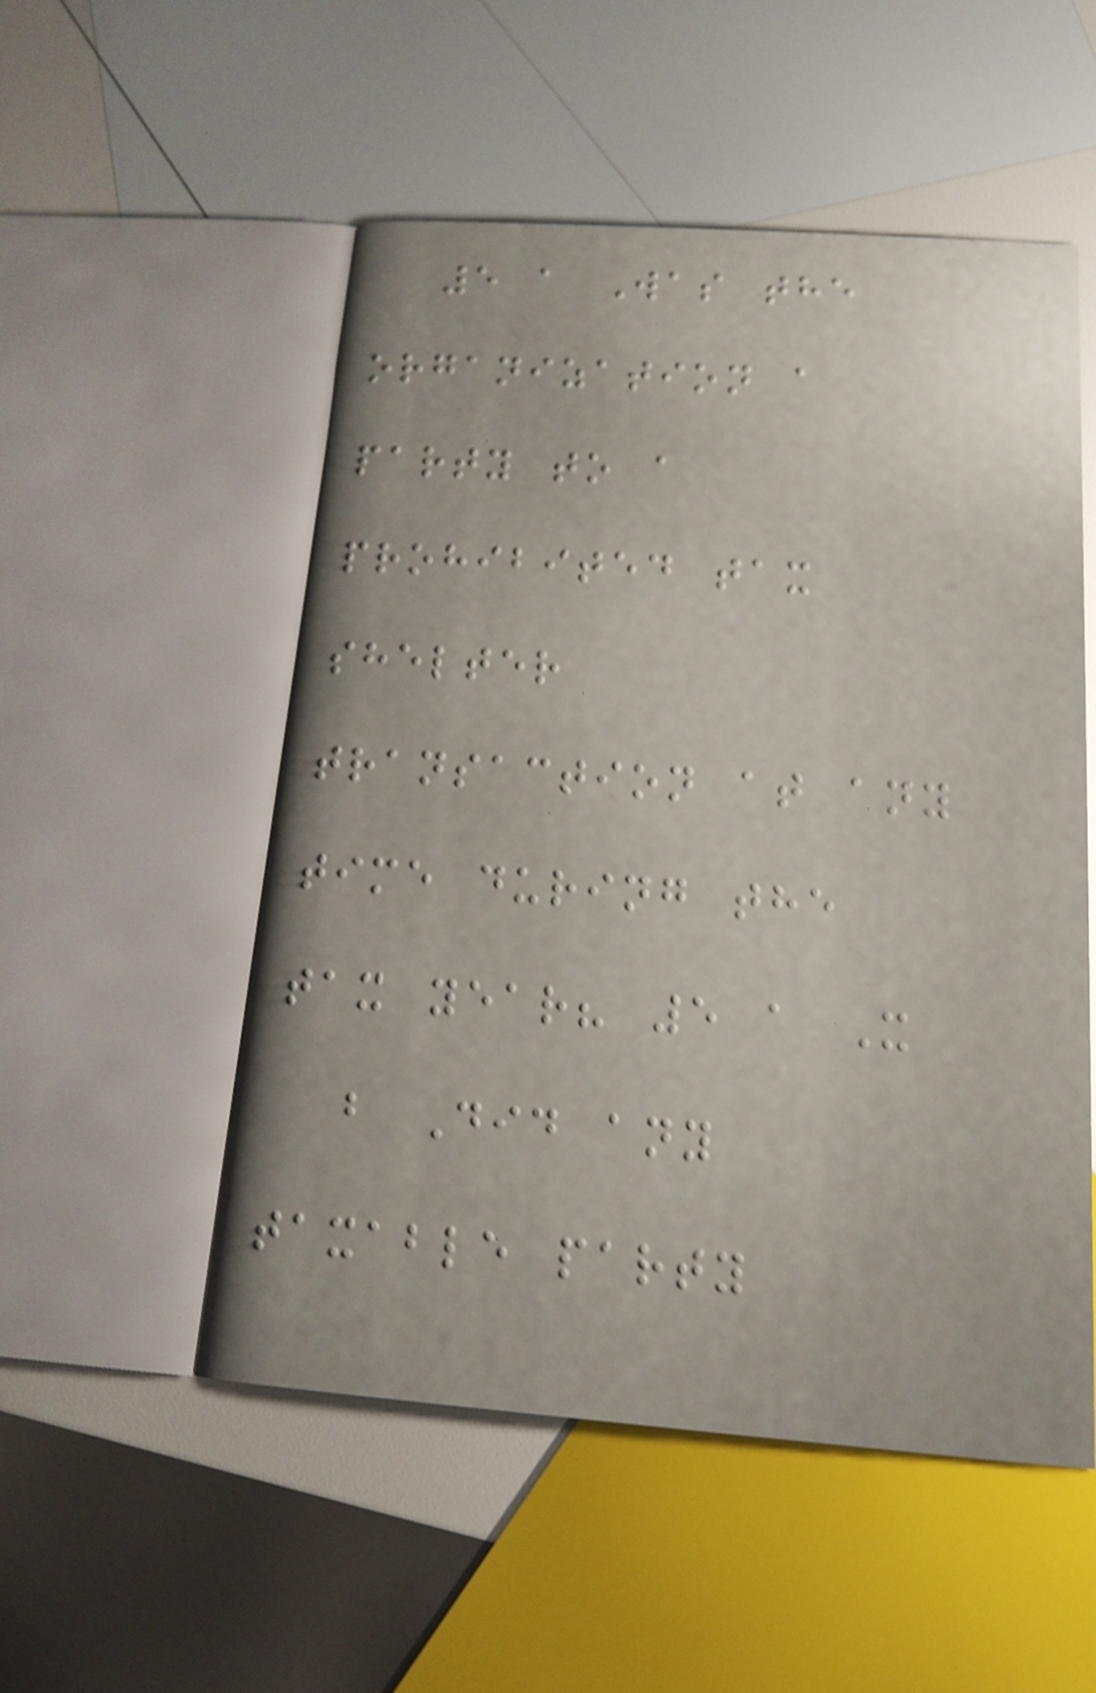5 a Was the
organization a
party to a
prohibited tax
shelter
transaction at any
time during the
tax year? 5 a X
b Did any
taxable party
